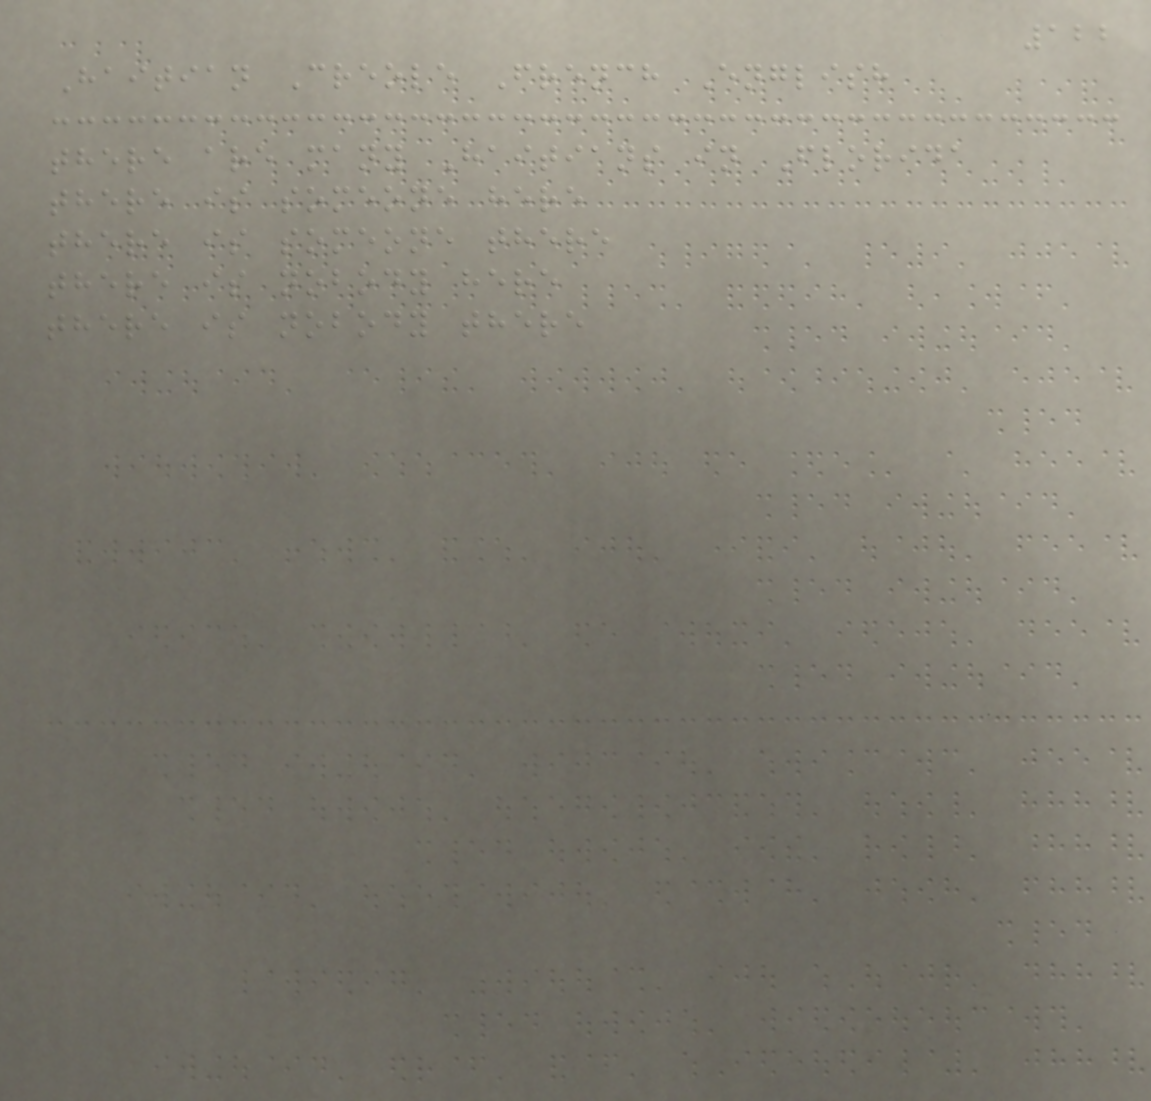122
Haitian Creole French English
there are many Haitians in Florida
there is someone here
there is someone there
there is nobody here
there is nobody there
